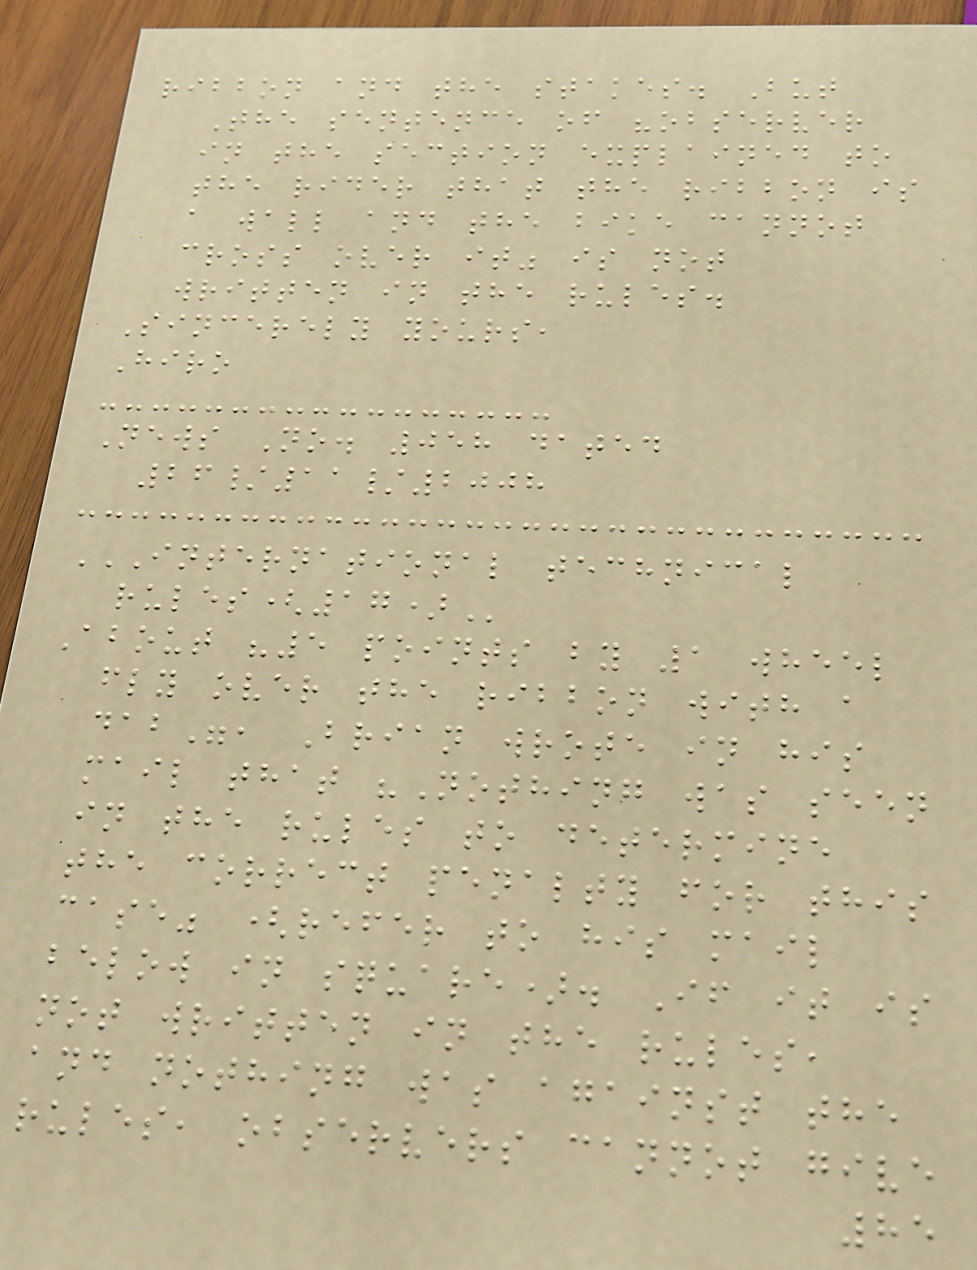ribbon and the stakes. But
The sentence of "observer
in the section explained to
the rider that the ribbon is
a wall and the bike cannot
cross over it" is not
written in the rules.
Sincerely yours,
Hiro
News No. 058 dated
26/11/2008
INTERNATIONAL TECHNICAL
RULES(17)
About "5 points by 1 wheel
fly over the ribbon with a
dab", Brian wrote in his
mail that "Nothing was seen
in the rules to determine
the correct penalty for this
case" (refer to his mail
below in square). If it is
not written in the rules,
and nothing was against the
rules, observers cannot give
85
